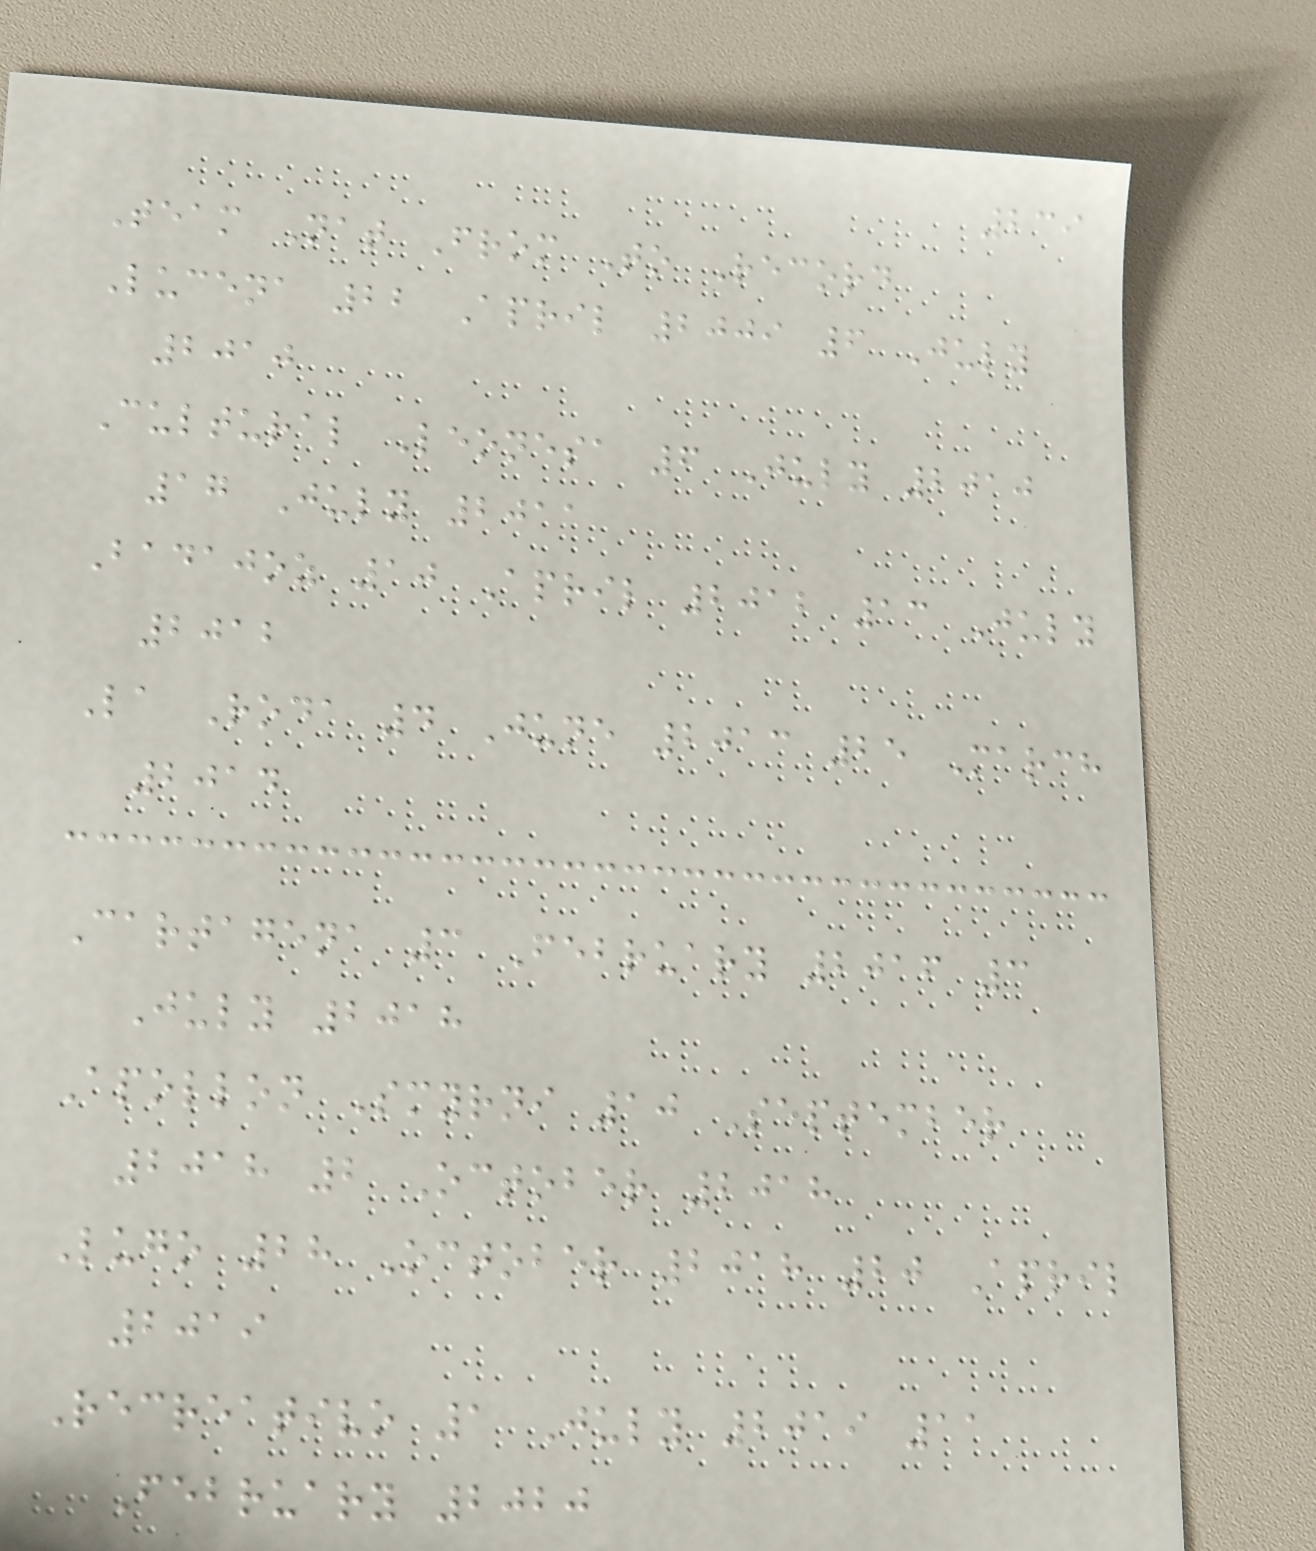239
Team Nat From To Record
Lucena 22 April 2009 6 July
2010
Cultural Leonesa 6 July 2010
17 July 2011
Badajoz 10 April 2012 13 July
2012
La Roda 4 June 2013 25 March
2014
Cartagena 3 February 2016 3
July 2018
Apollon Smyrni 10 September
2018 2 October 2018
Lugo 28 October 2018 20 April
2019
Recreativo 1 July 2019 11
February 2020
